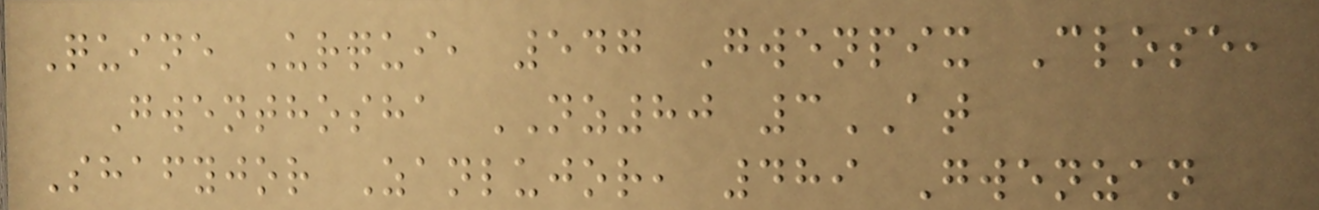Quine Urqui, 547 Gwenpix Close,
Gwenthosha NZ80 3AT
Shafyjor Zanlujor, 489 Gwenzan
